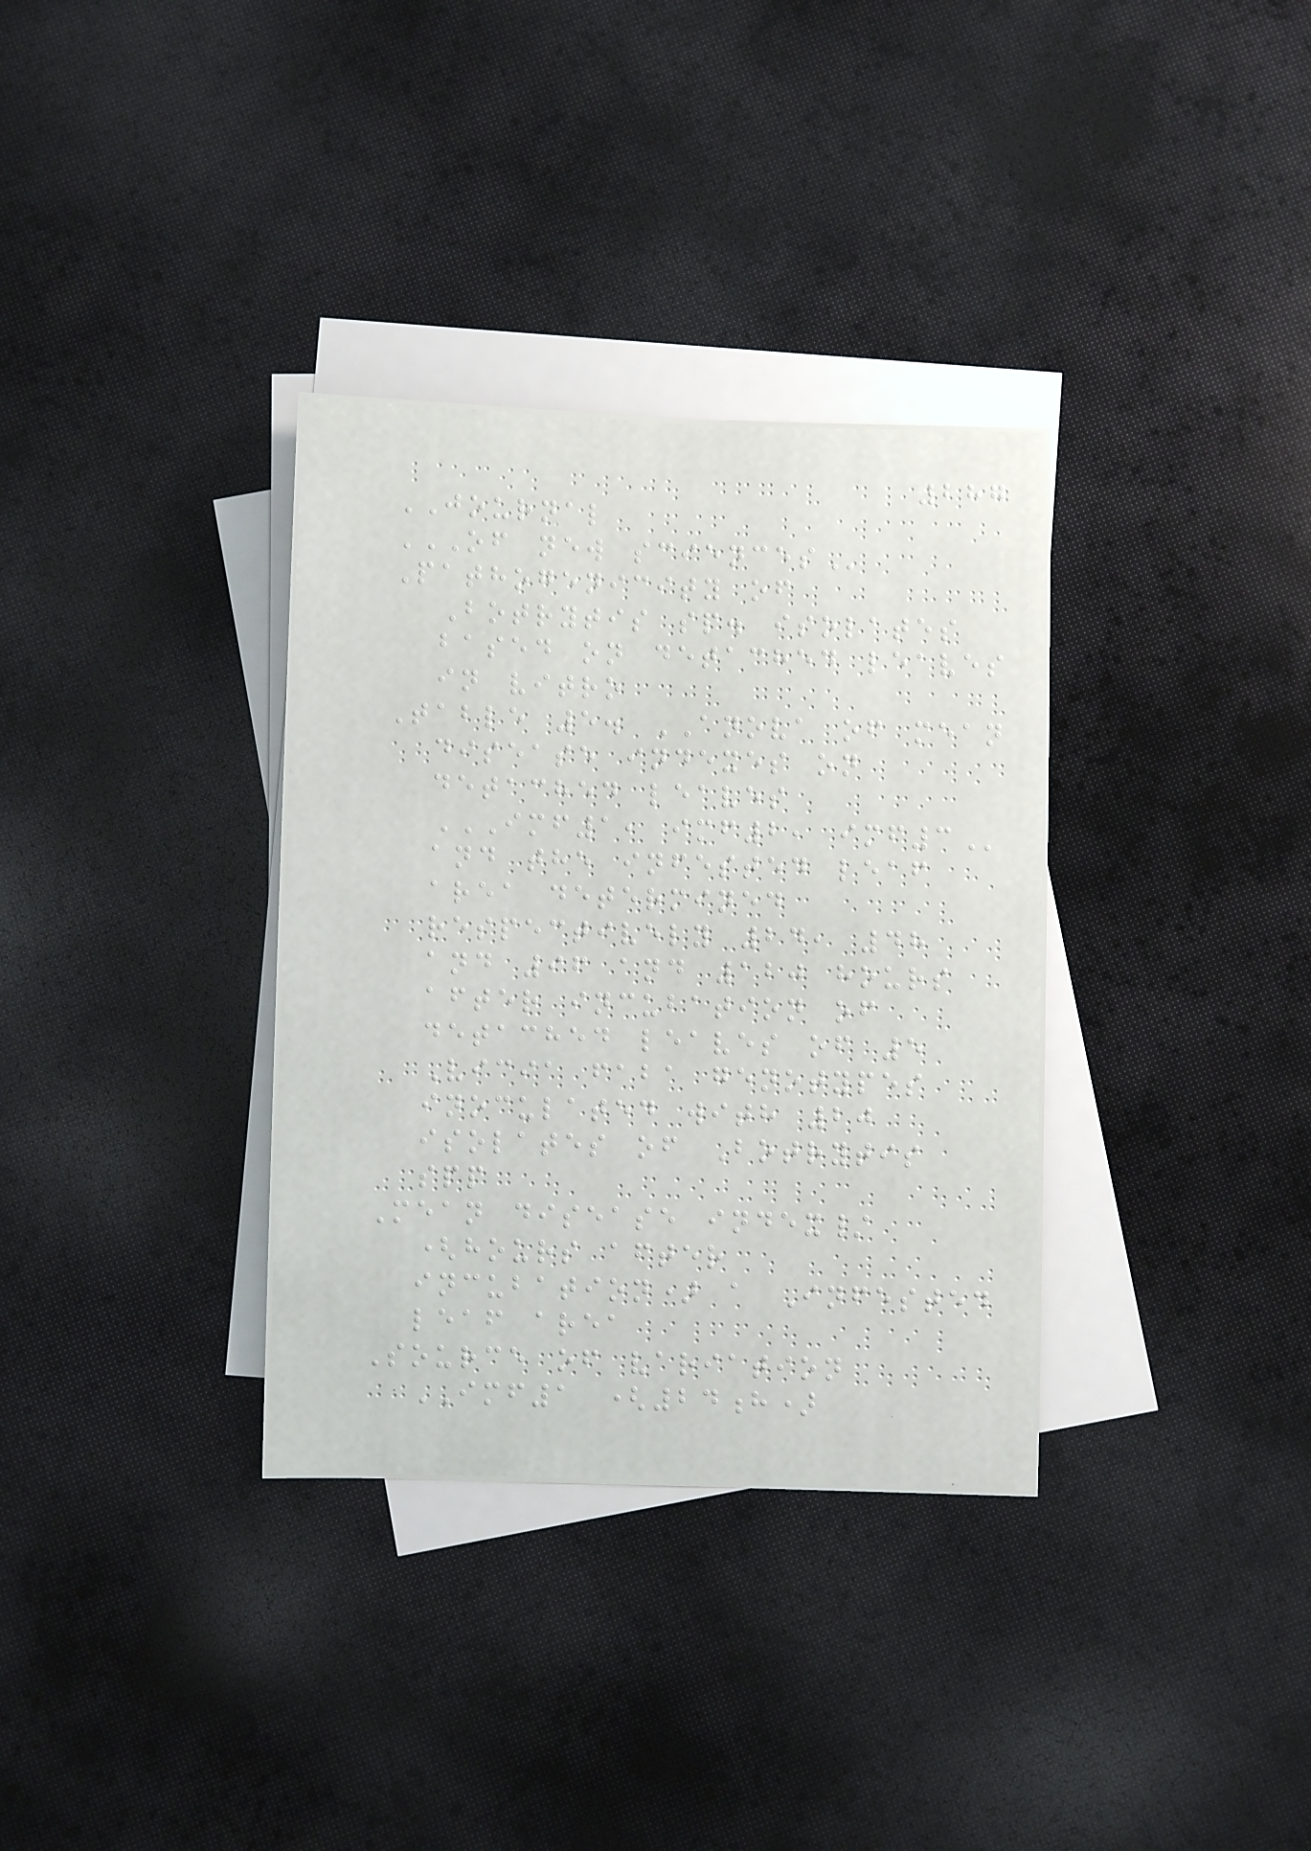287
JOURNAL
OF NEW SCIENCES
Pathogenicity of
Botrytis sp. isolates
based on detached leaves
in vitro
Table 5. ANOVA of mean
disease indexes on
detached leaves
IMF1, IMF2, IMF3
and the infested leaf
area determined
respectively 24, 48
and 96 and 120 hours
after incubation of
detached leaves of 5
Vicia faba genotypes
inoculated with 20
isolates of Botrytis
spp
Mean disease index/
(hours after
incubation) a Infested
leaf area
Source of variation
IMF1 (24h)
